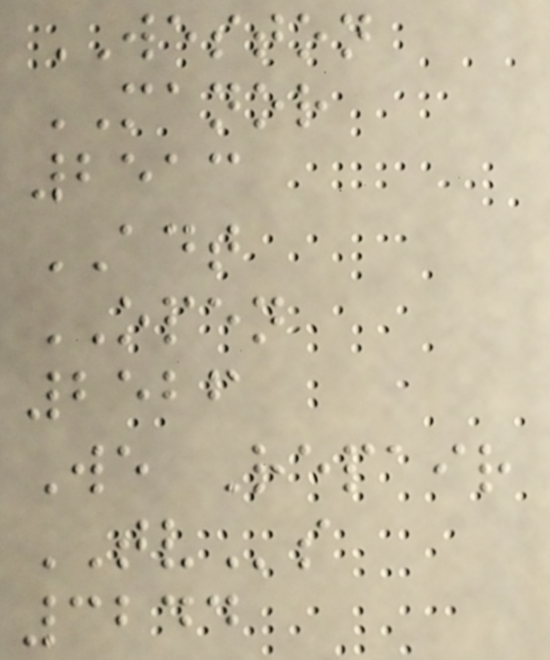WESTON
MANOR
2513
ADT
OPEN
2526
We Repair
TVs
3244
